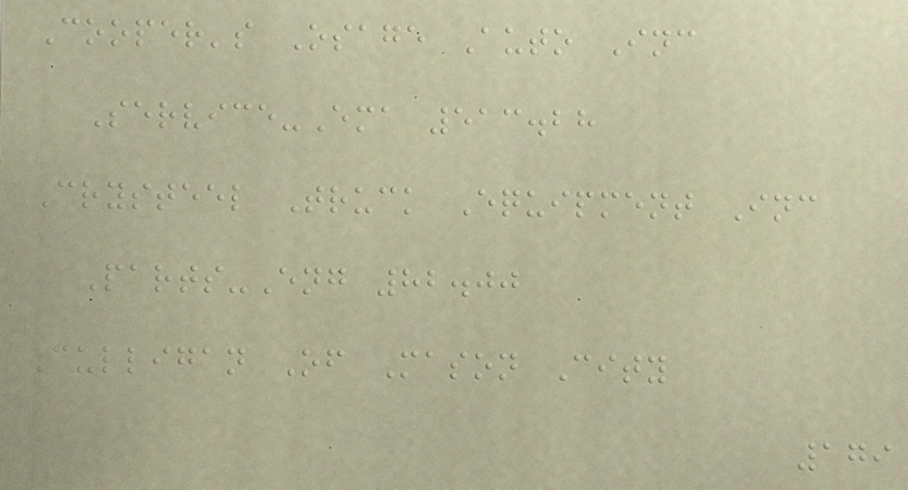Cooper's Osage Auto Inc
Service-Ema 513.28
Crysteel Truck Equipment Inc
Parts-Eng 82.00
Culligan Of Mason City
179
